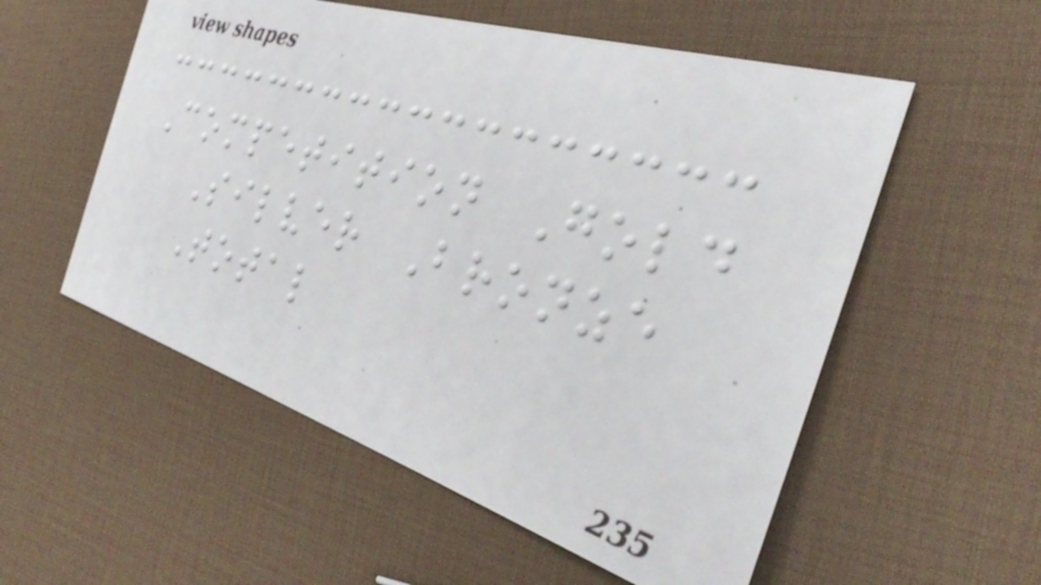Competition Gold
Silver Bronze
Total
